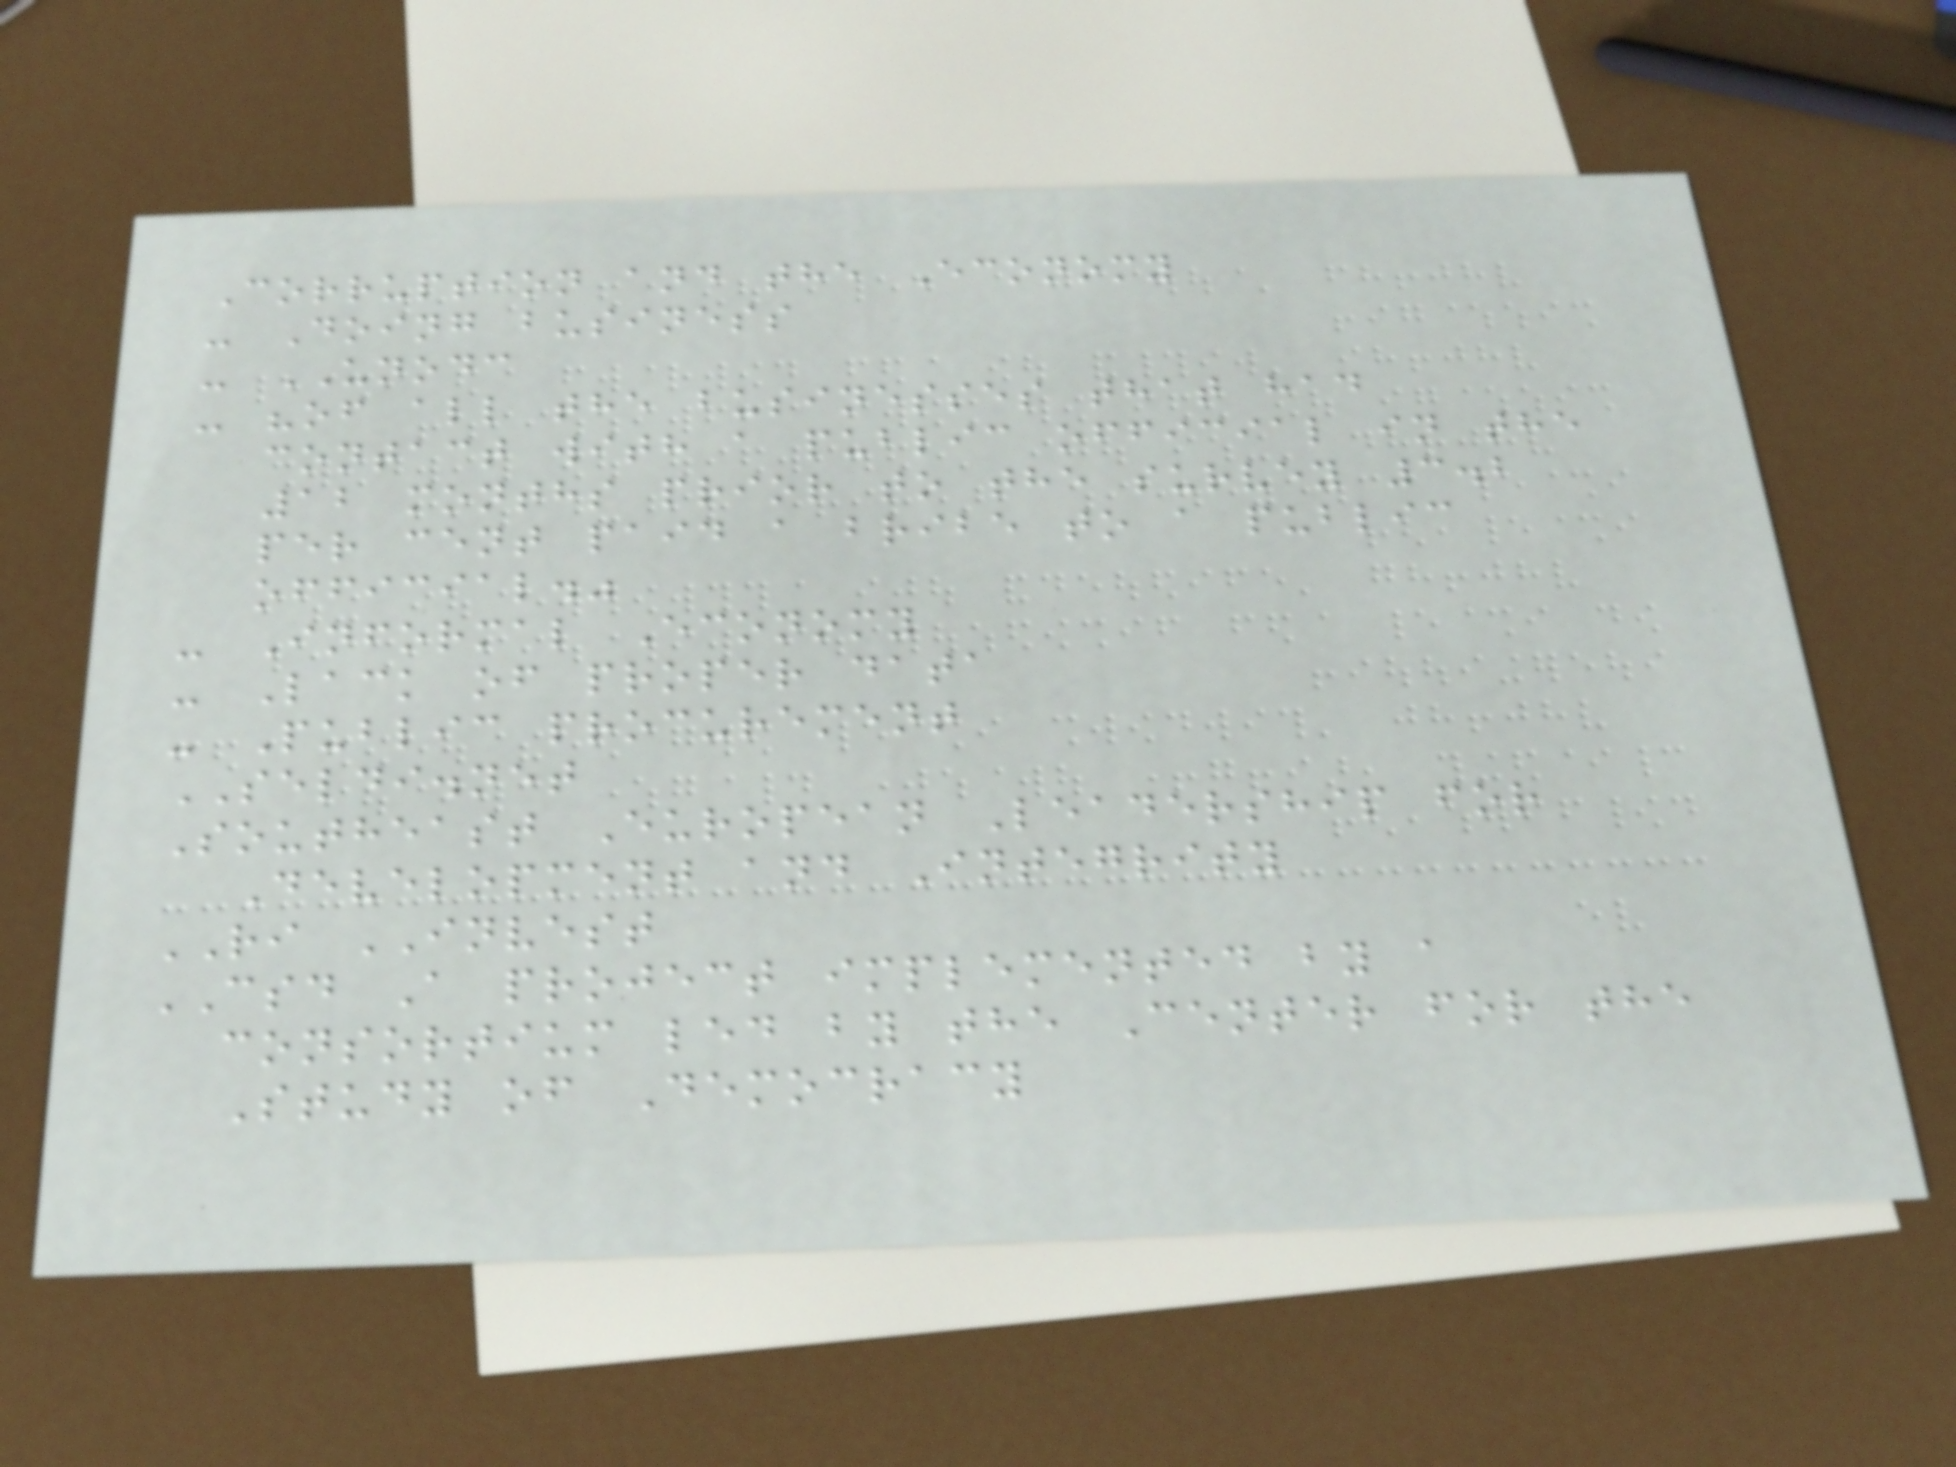Corruption and the Economy
- Doing business
- UNODC
- "of all the businesses that had
contact with a public official in the
12 months prior to the survey 3.2
per cent paid a bribe to a public
official."
- Informal Economy
- Lack of proper data
- Public procurement
SELDI.net
Southeast European Leadership for
Development and Integrity
RI INVEST
CSD A project implemented by a
consortium led by the Center for the
Study of Democracy
